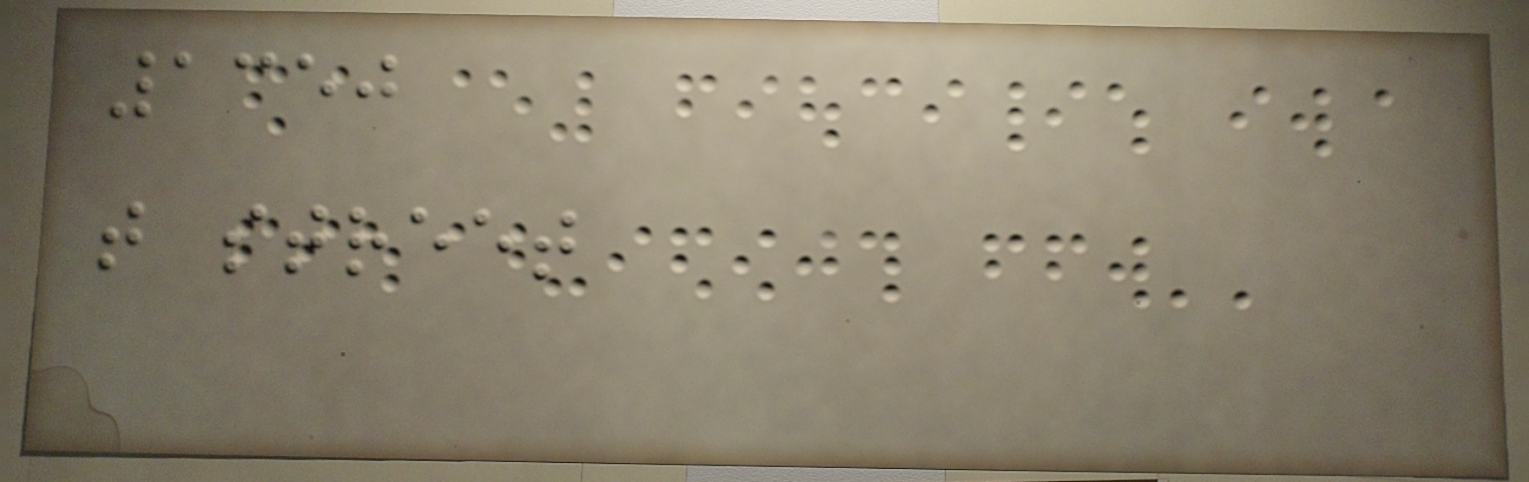1350
t street
